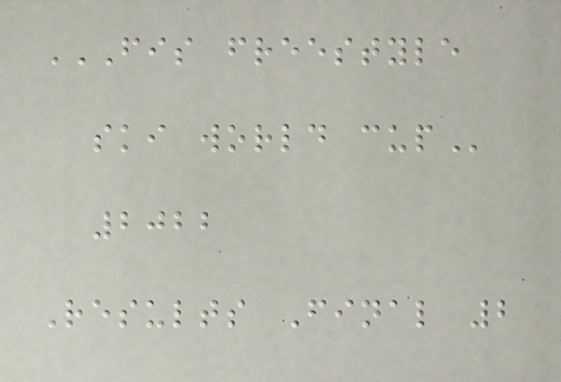FIS FREESTYLE
SKI WORLD CUP
2022
Results Final 2
